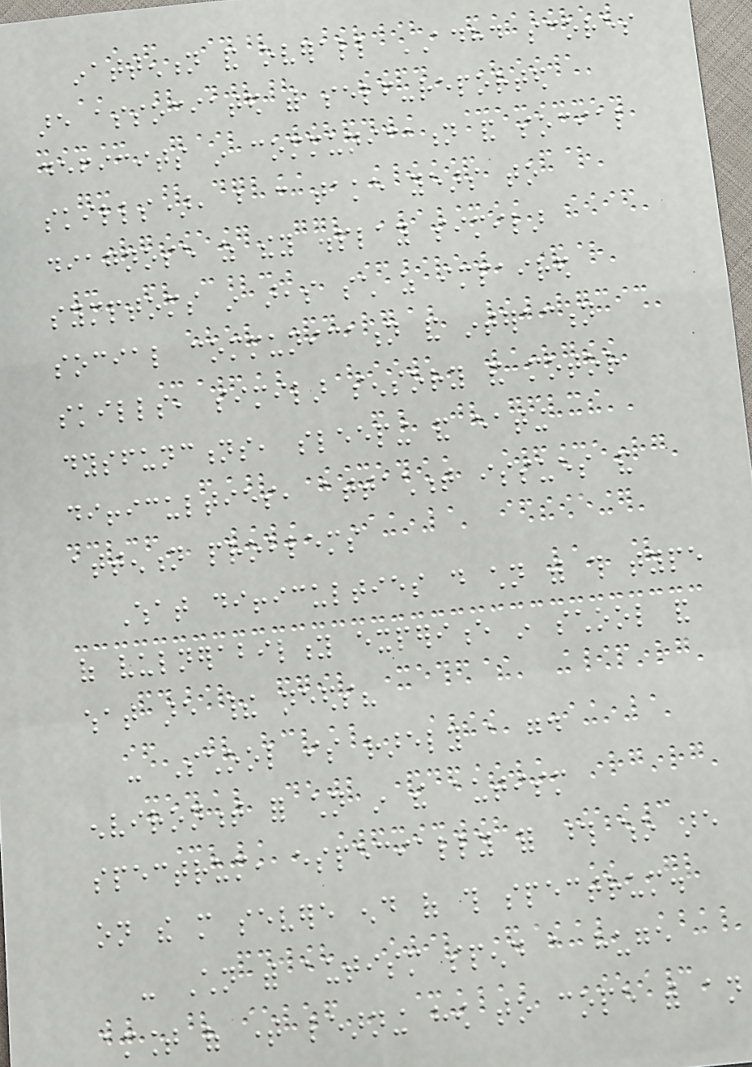inattention and overall ADHD scores
are associated with self-reported
deficits in communication and social
skills), but can take years to
diagnose as they display similar
symptoms in areas such as impaired
social communication and interaction
skills, similar sensory and motor
dysfunctions, sleeping and eating
difficulties, attachment issues and
attention problems
What difficulties do children with this type
of vulnerability experience in school and
what are their needs?
- School is rarely a good
environment for children in the autism
spectrum, especially for those who are
on the more severe end of this spectrum.
- Children with autism spend a huge
amount of time learning how to cope with an
